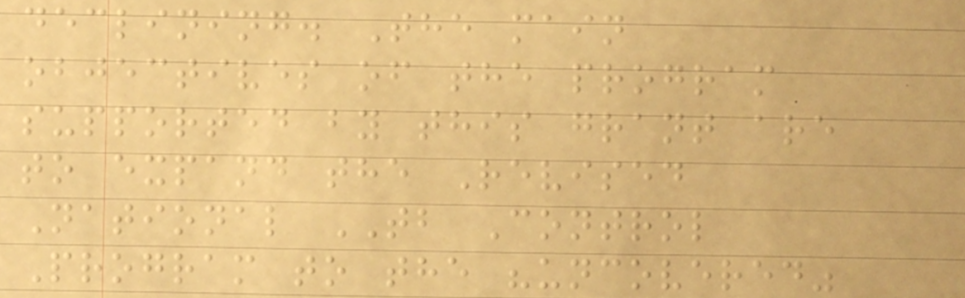declining. The main
objectives of the program
supported by this grant are
to expand the Revised
National TB Control
Program to the "uncovered"
